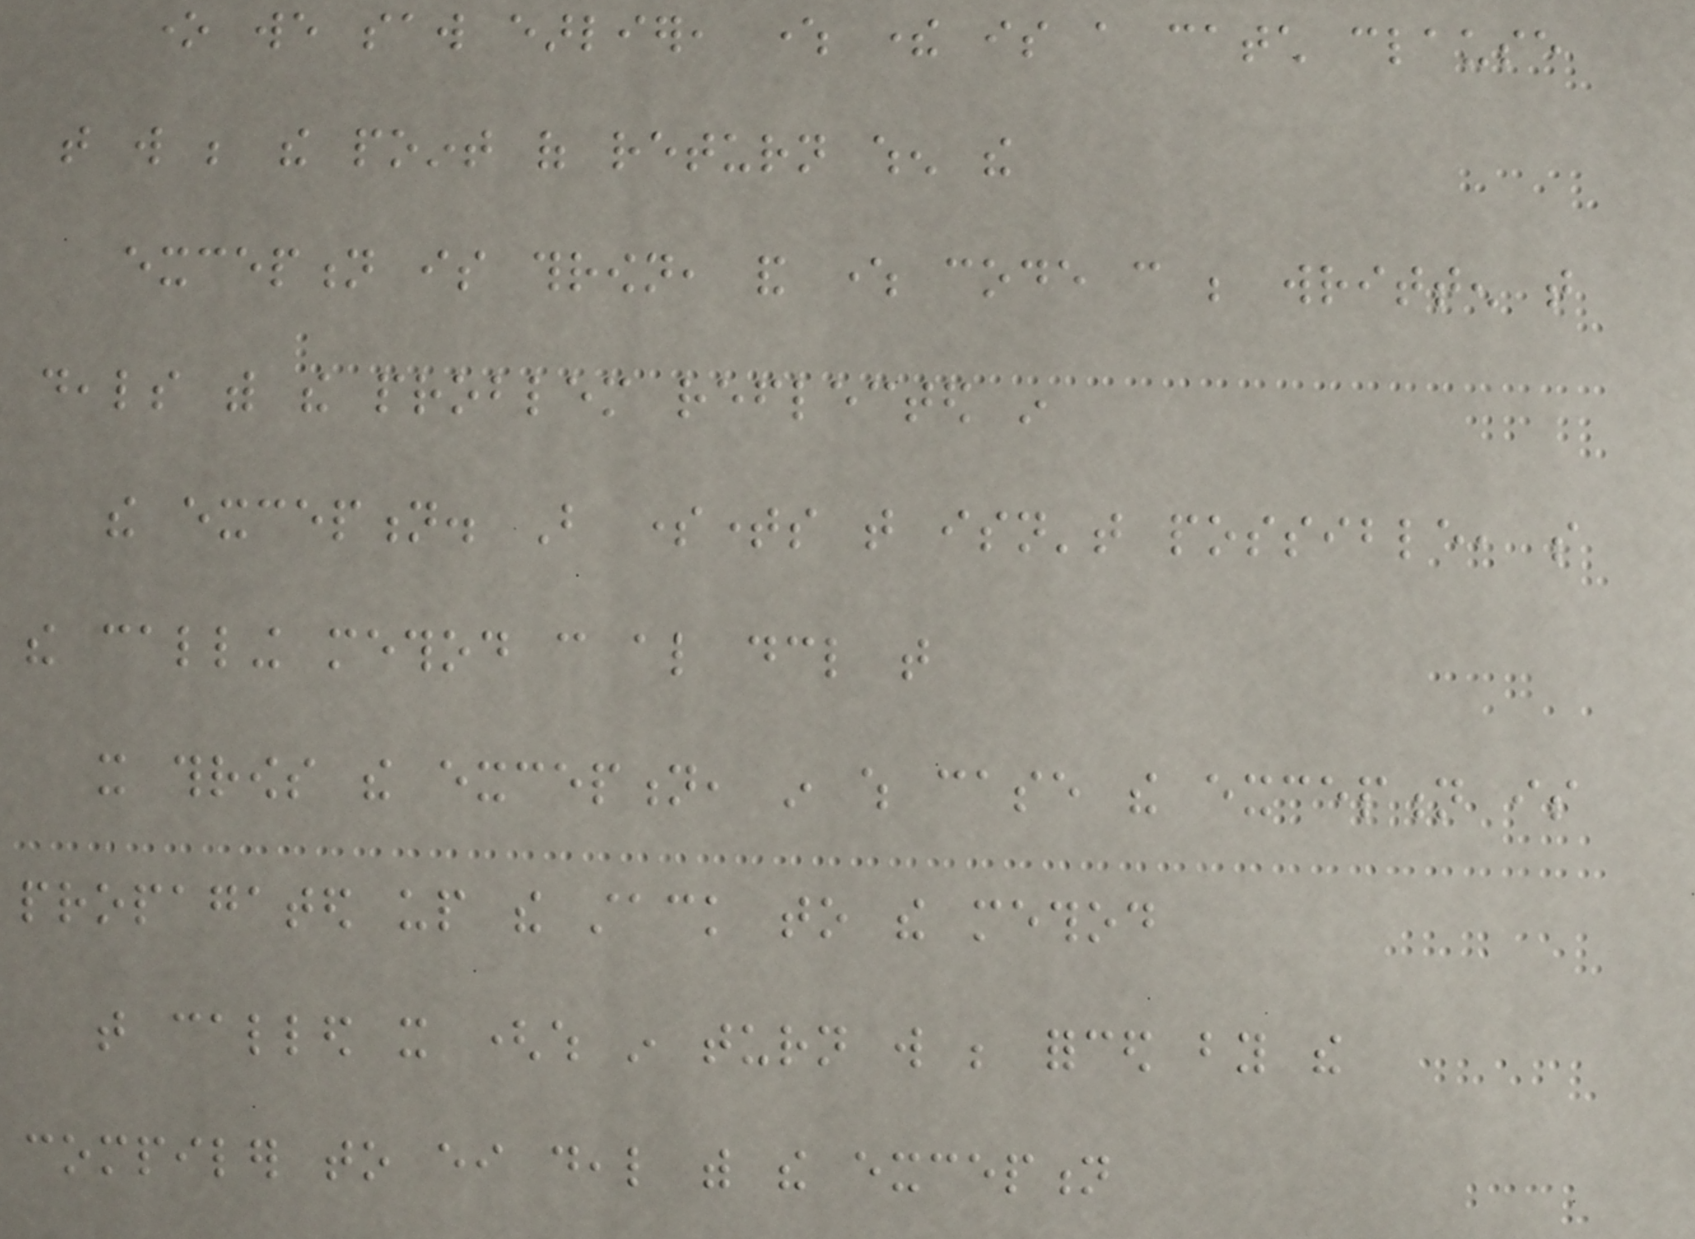one we saw earlier, where there is a catch clause
that will be the point of return when the
exception is thrown, and where code can be written that
deals with the problem reflected in
the exception. But sometimes that isn't possible, so
the calling method can also declare that
it throws the exception, in which case the exception is
propagated up the stack to the method
that called it (which in turn will be forced by the
compiler to either deal with the exception
